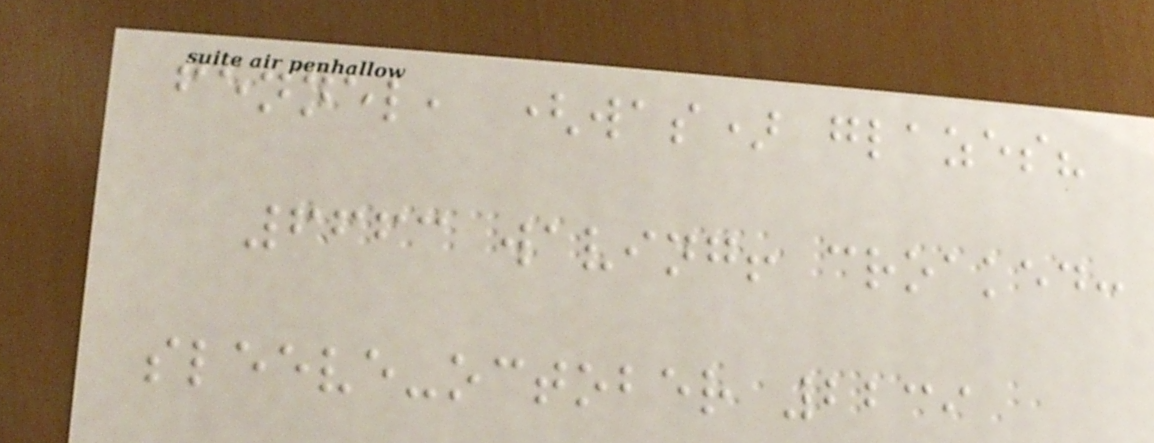fennel, (was) glazes?
6663 waving! croaked:
sleeve-october 2239
